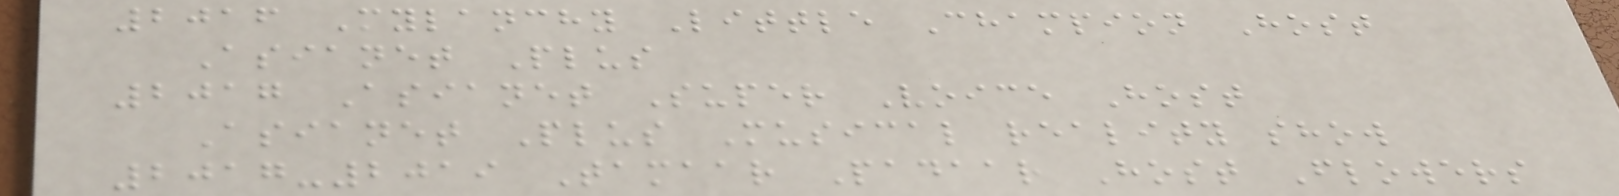2016 Mylanchy Little Champion Host
Asianet Plus
2017 Asianet Super Voice Host
Asianet Plus Musical reality show
2017-2019 Tamaar Padaar Host Flowers
